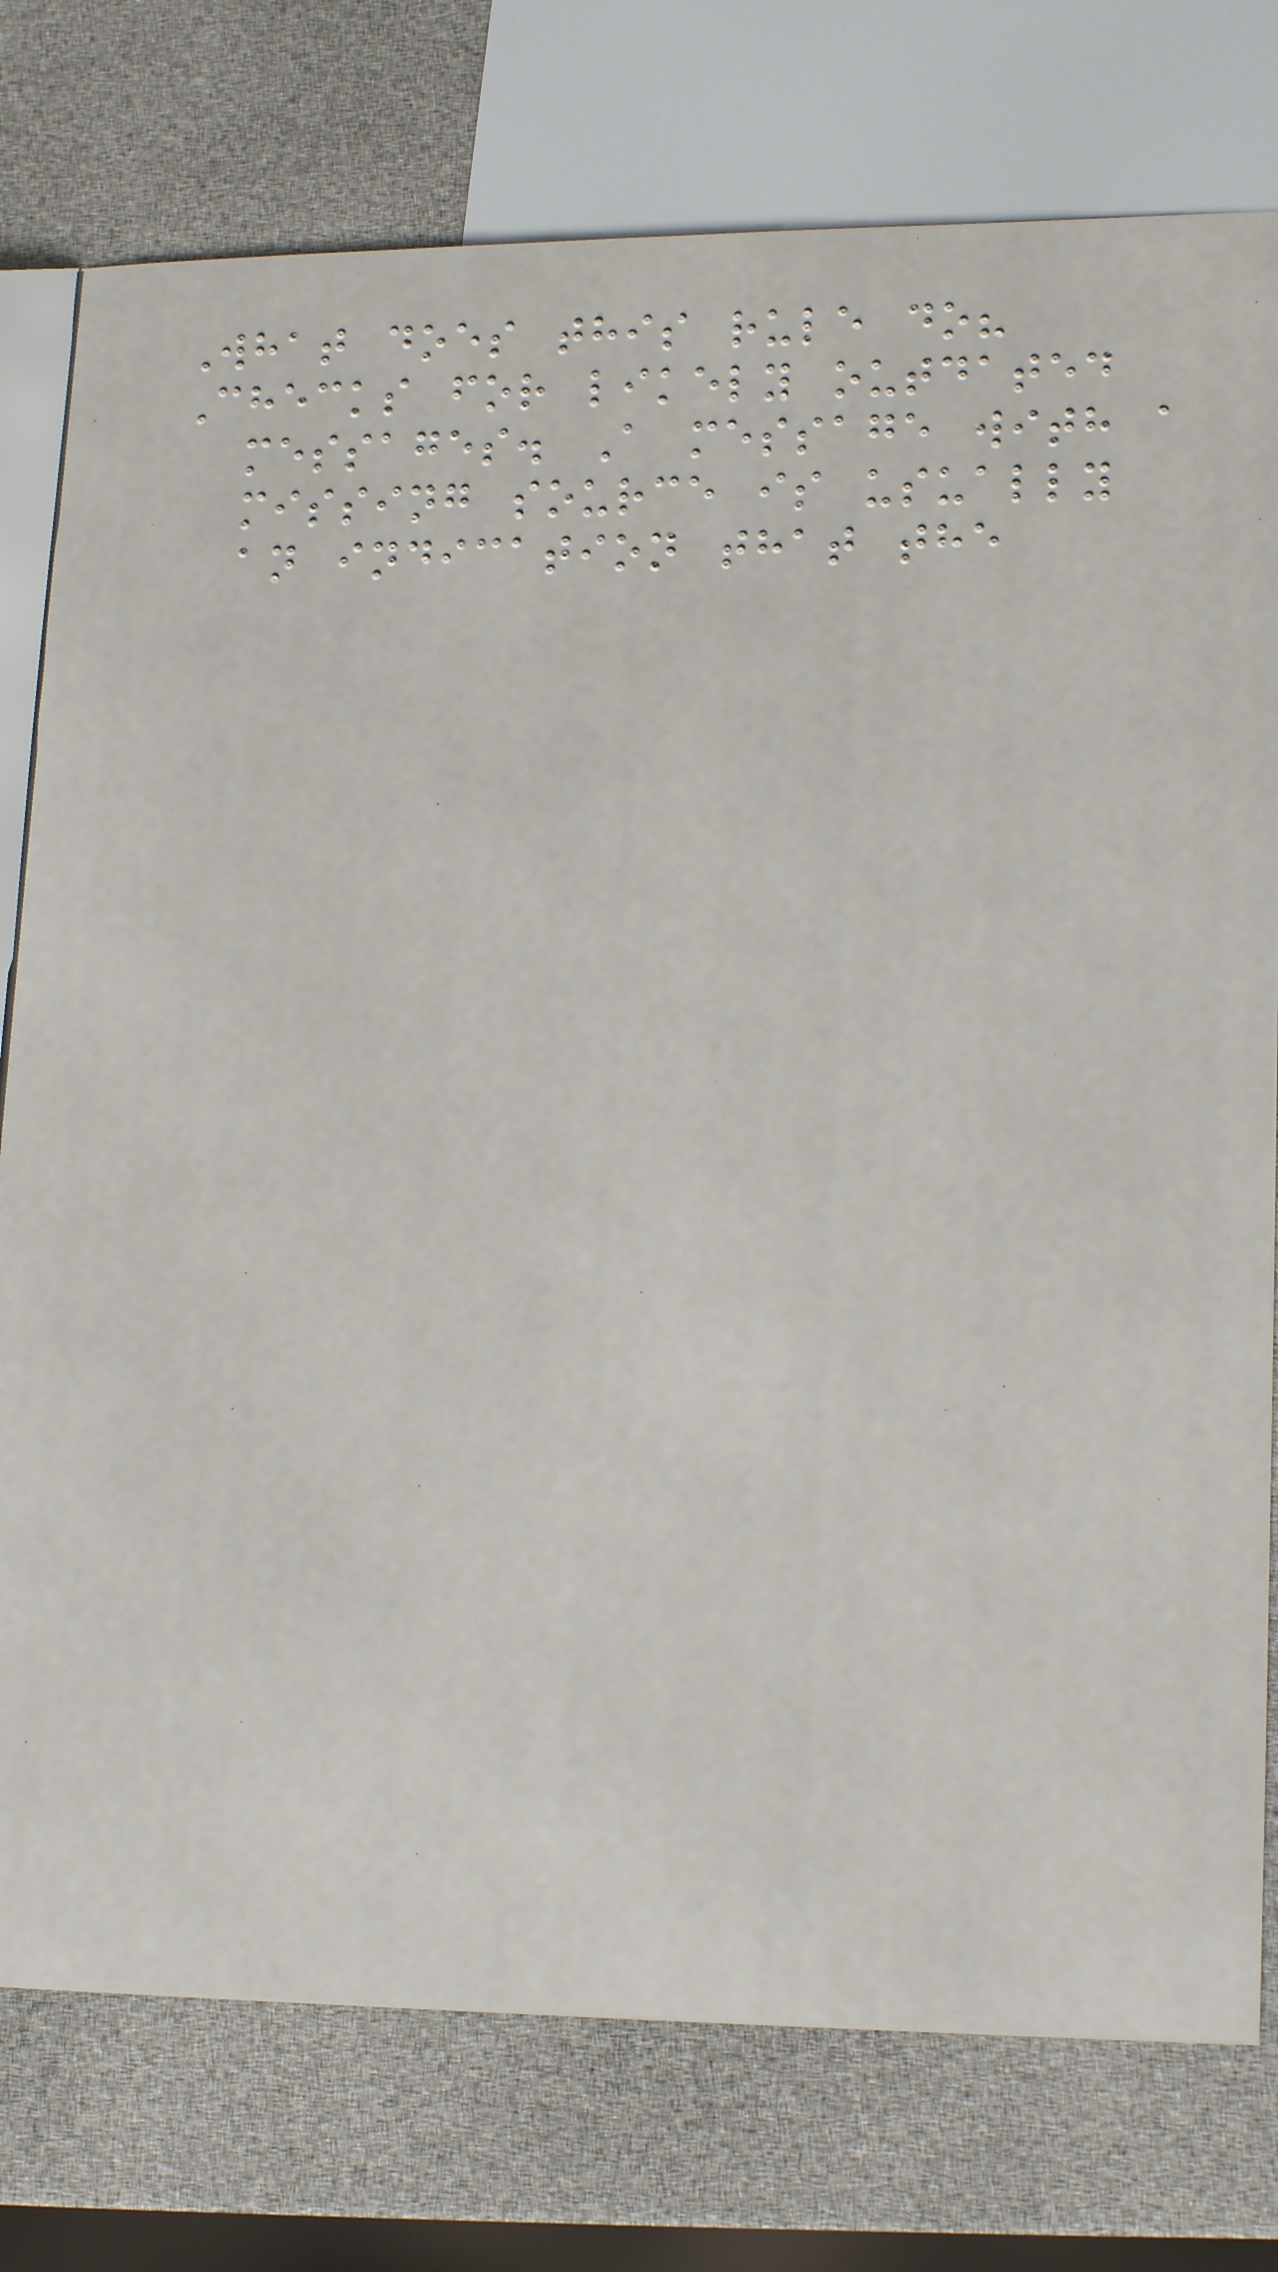What does this rule do?
Checks for likely outdated
messages. A message with a
missing source is usually
an indication that the
